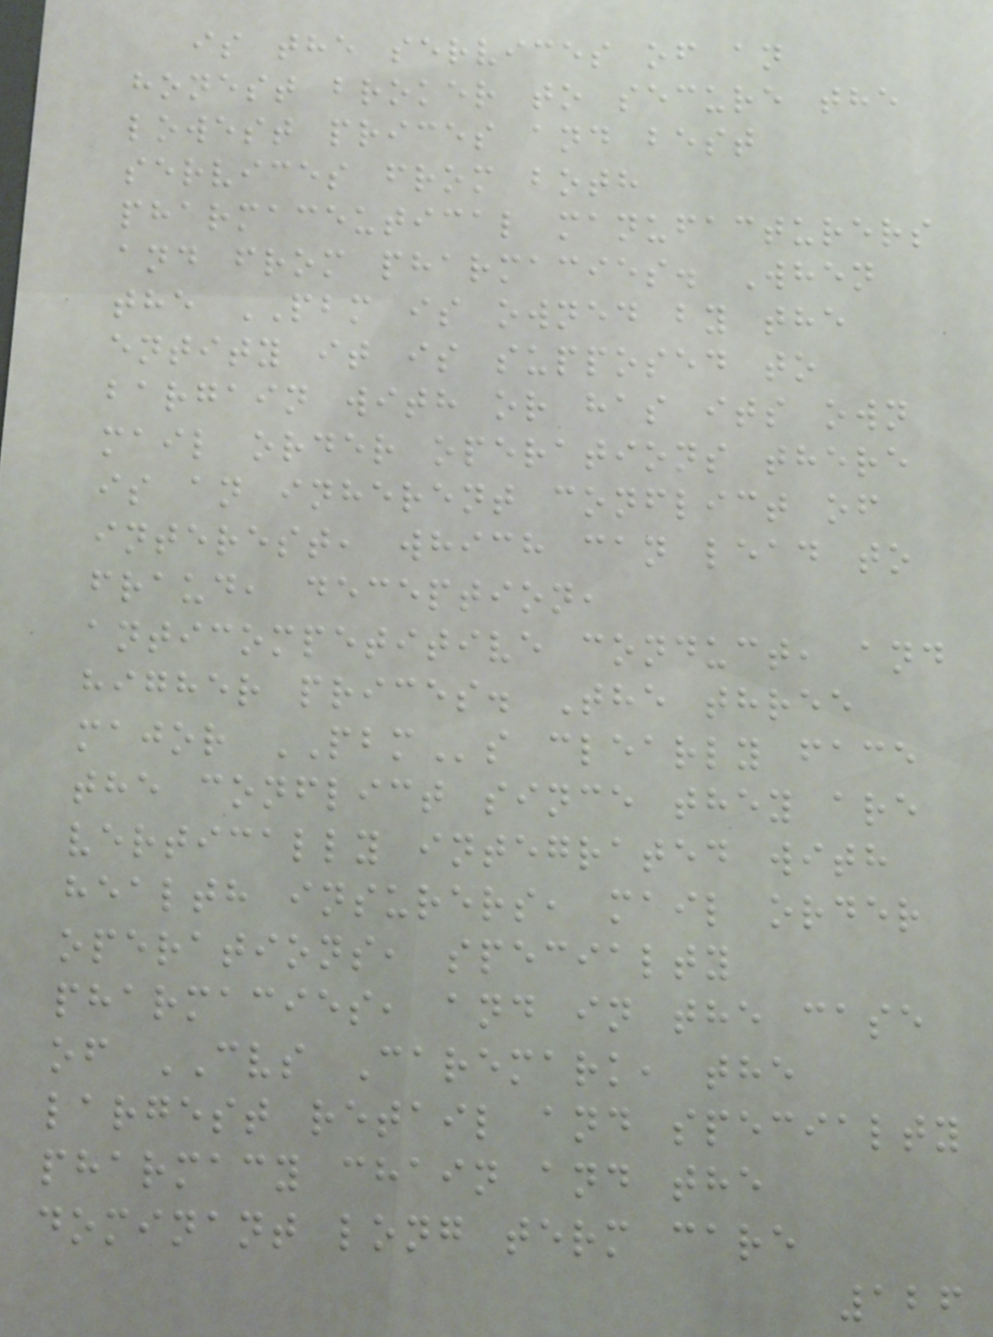is the services of an
honest broker to secure the
lowest prices and best
services from both
pharmaceutical manufacturers
and from pharmacies. When
the PBM is owned by the
entity it is supposed to
bargain with or has its own
mail order operations there
is an inherent conflict of
interest, which can lead to
fraud, deception,
anticompetitive conduct, and
higher prices. The three
major PBMs clearly face
the conflict since they are
vertically integrated with
health insurers, mail order
operations, specialty
pharmacies, and in the case
of CVS Caremark, the
largest retail and specialty
pharmacy chain and the
dominant long term care
126
